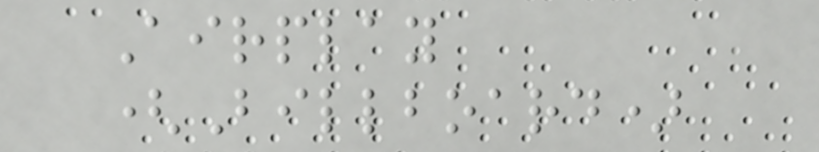Airplay
(Billboard)
